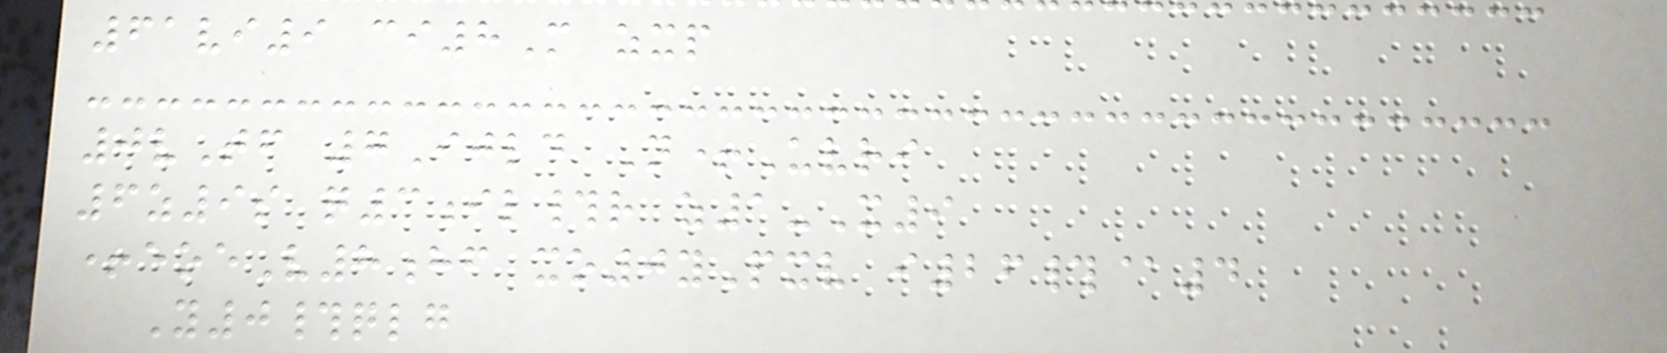61vi9 ci8M zxp
0vTf 7Ijld N+Uvri
6z9s q3il#r z1-X9
+eoeV8hf xo0yPxv i26#@4
Y0#qlg
